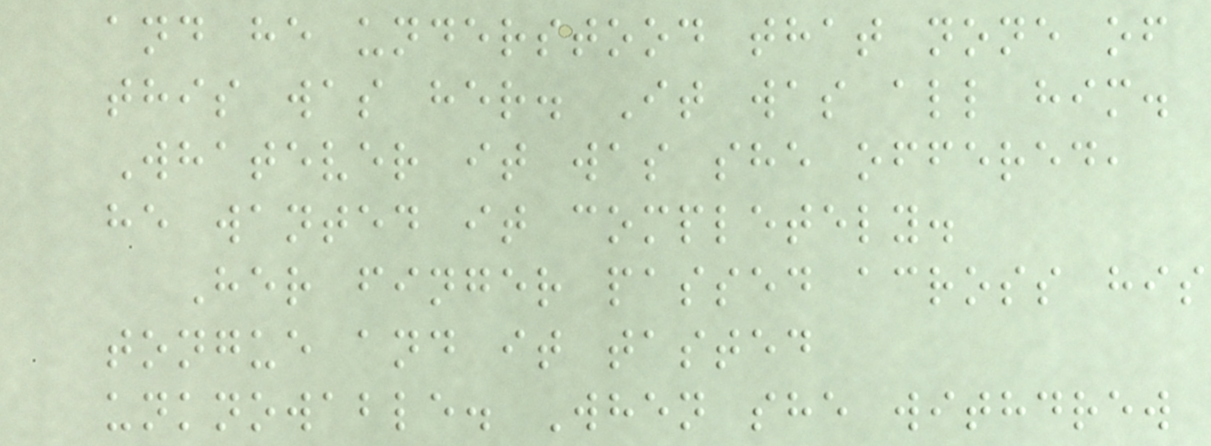and he understood that none of
this was her. It was all him.
Whatever it was she offered,
he wanted it completely.
Her finger passed across his
tongue and it tasted
unknowable. When she withdrew
